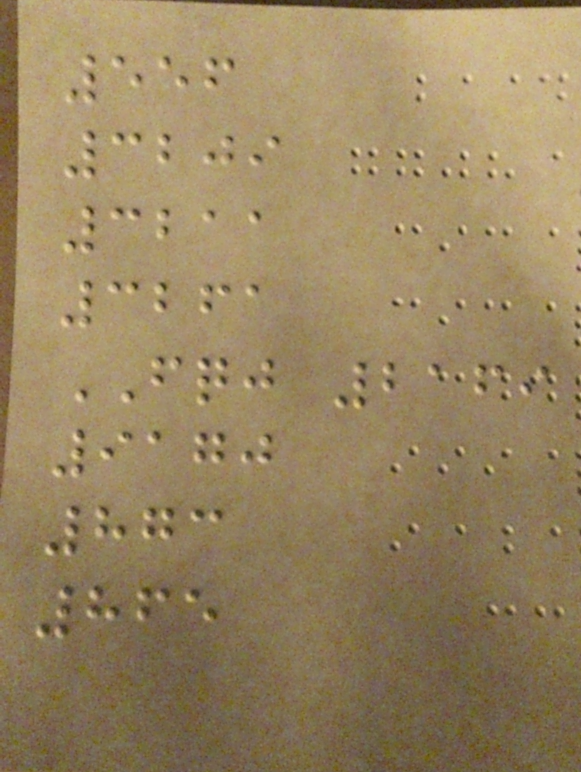556
3209
3211
3261
FQJ 2169
9170
873
865
